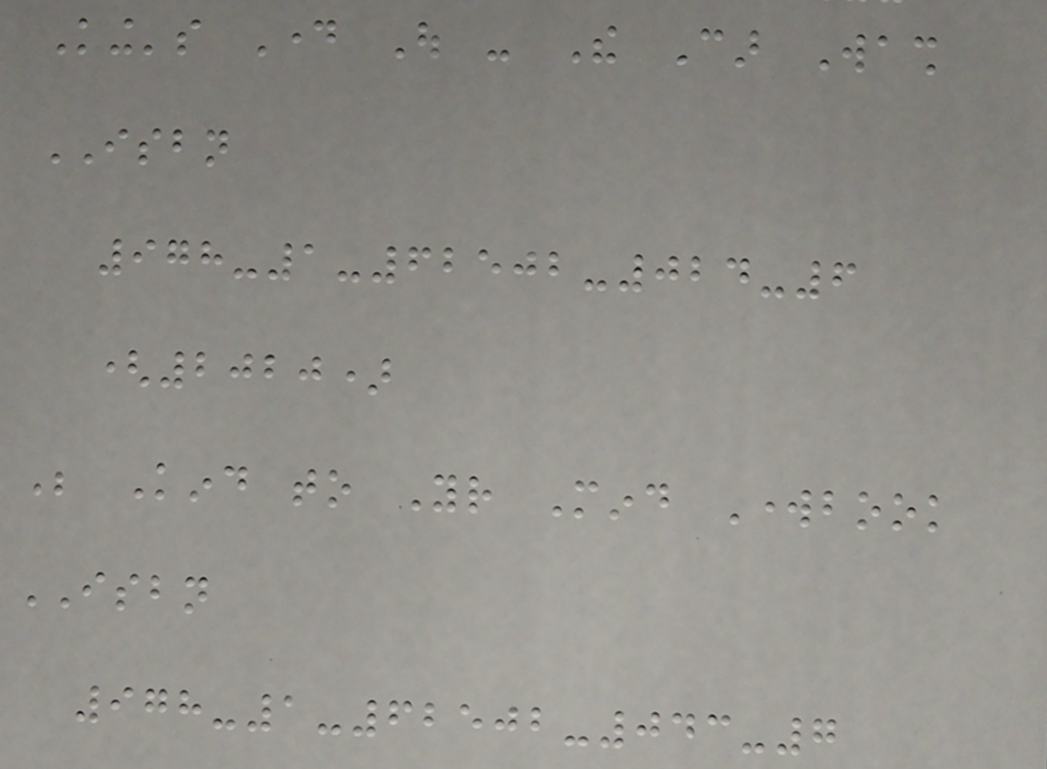King's Day Out - The Car Wash
ISBN
978-1-62502-024-6
(2020)
Be Kind to Your Mind Workbook
ISBN
978-1-62502-043-7
